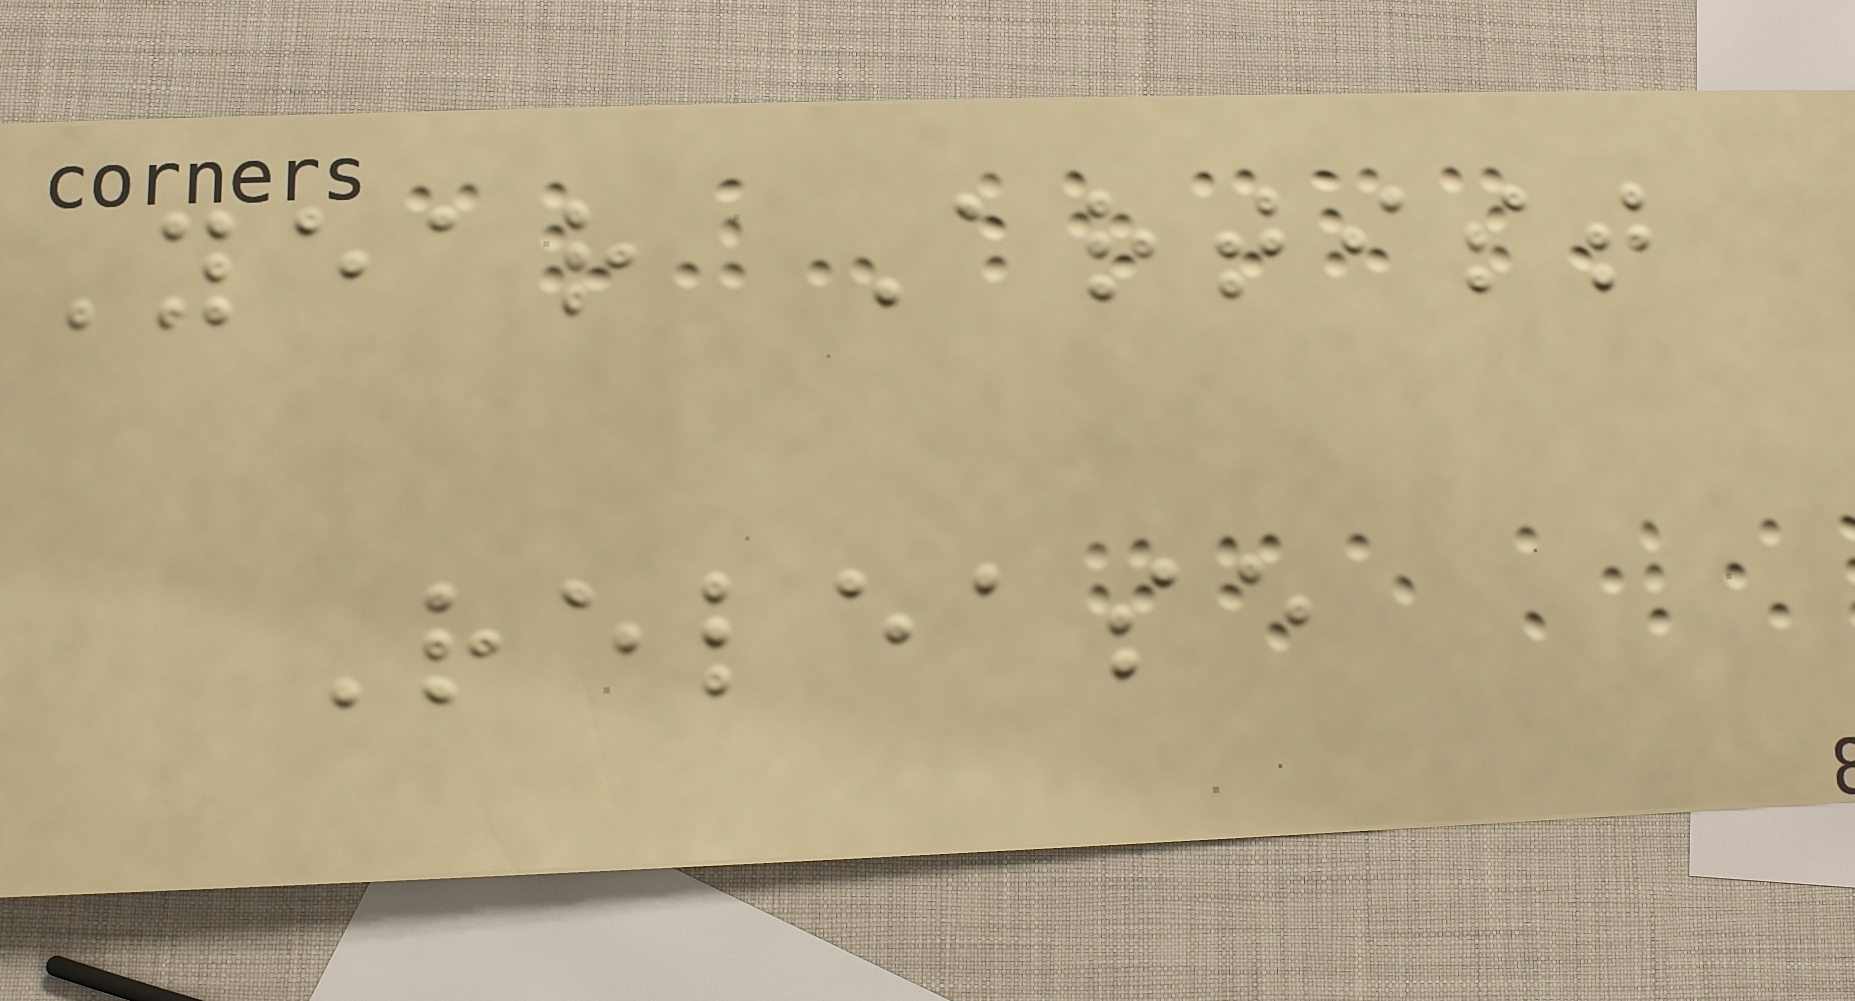Year Artist
Release
